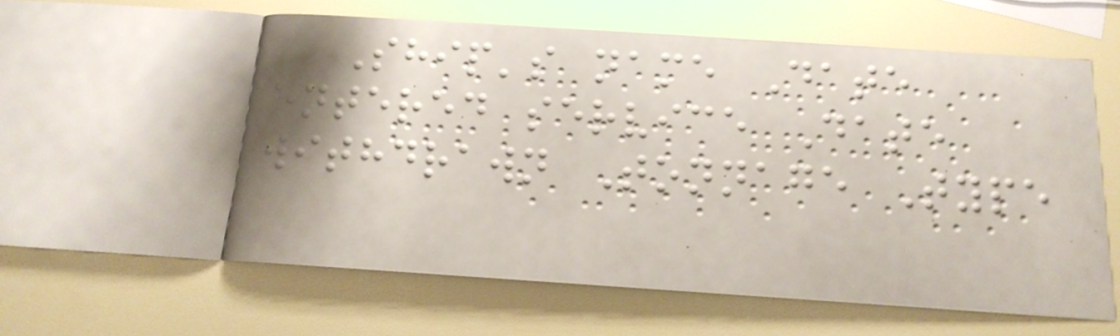Ship's name Date
entered service Date
withdrawn Tonnage Type
